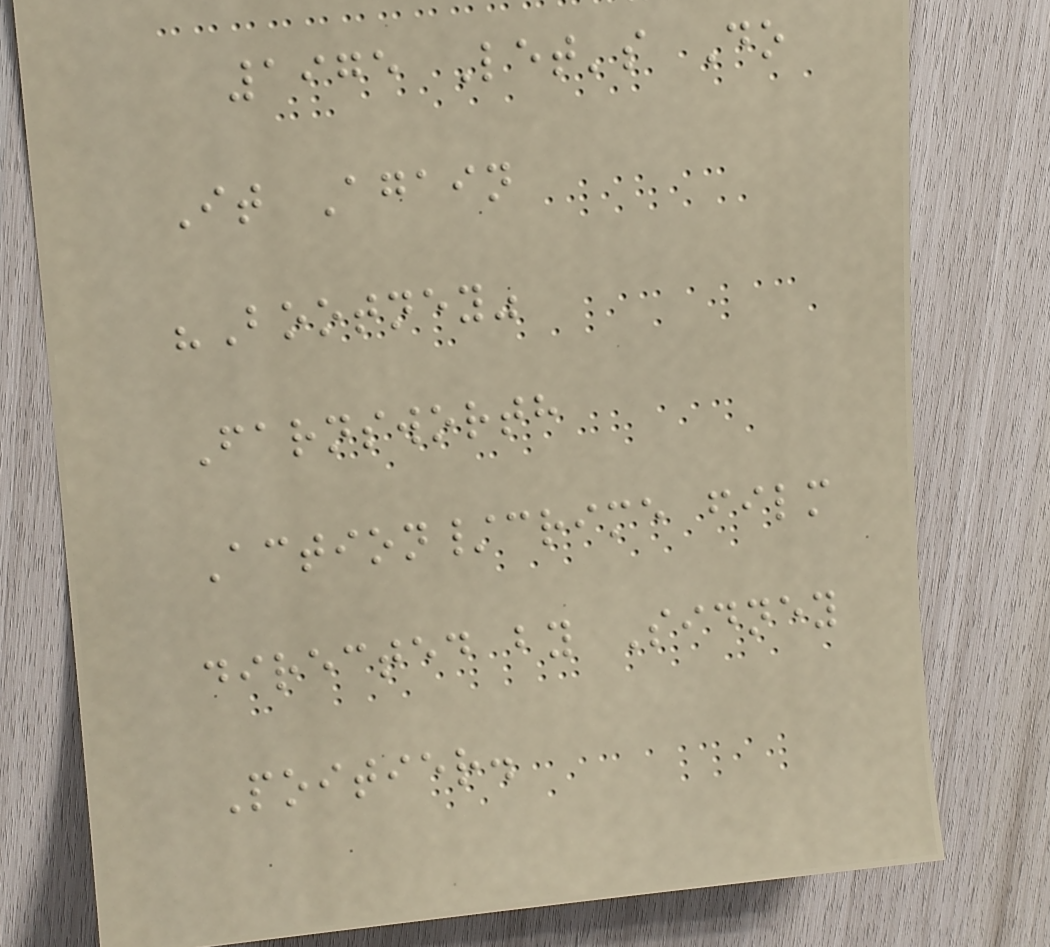1975 Let's Do
It Again
"Bootney"
Farnsworth
Action/crime film
directed by Sidney
Poitier.
